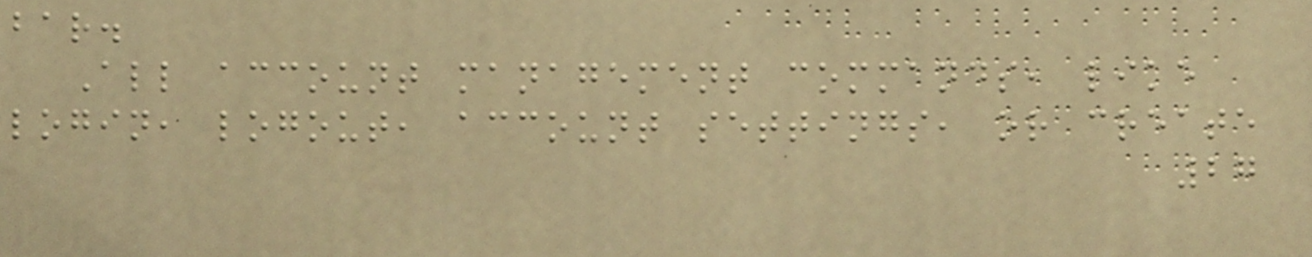bar.
All account management commands, like
login, logout, account settings, or create
27
